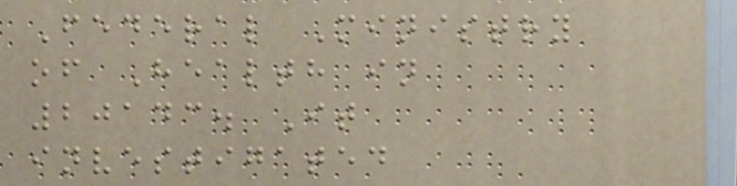Federal Ministry
of Health in
20143. It
investigated
